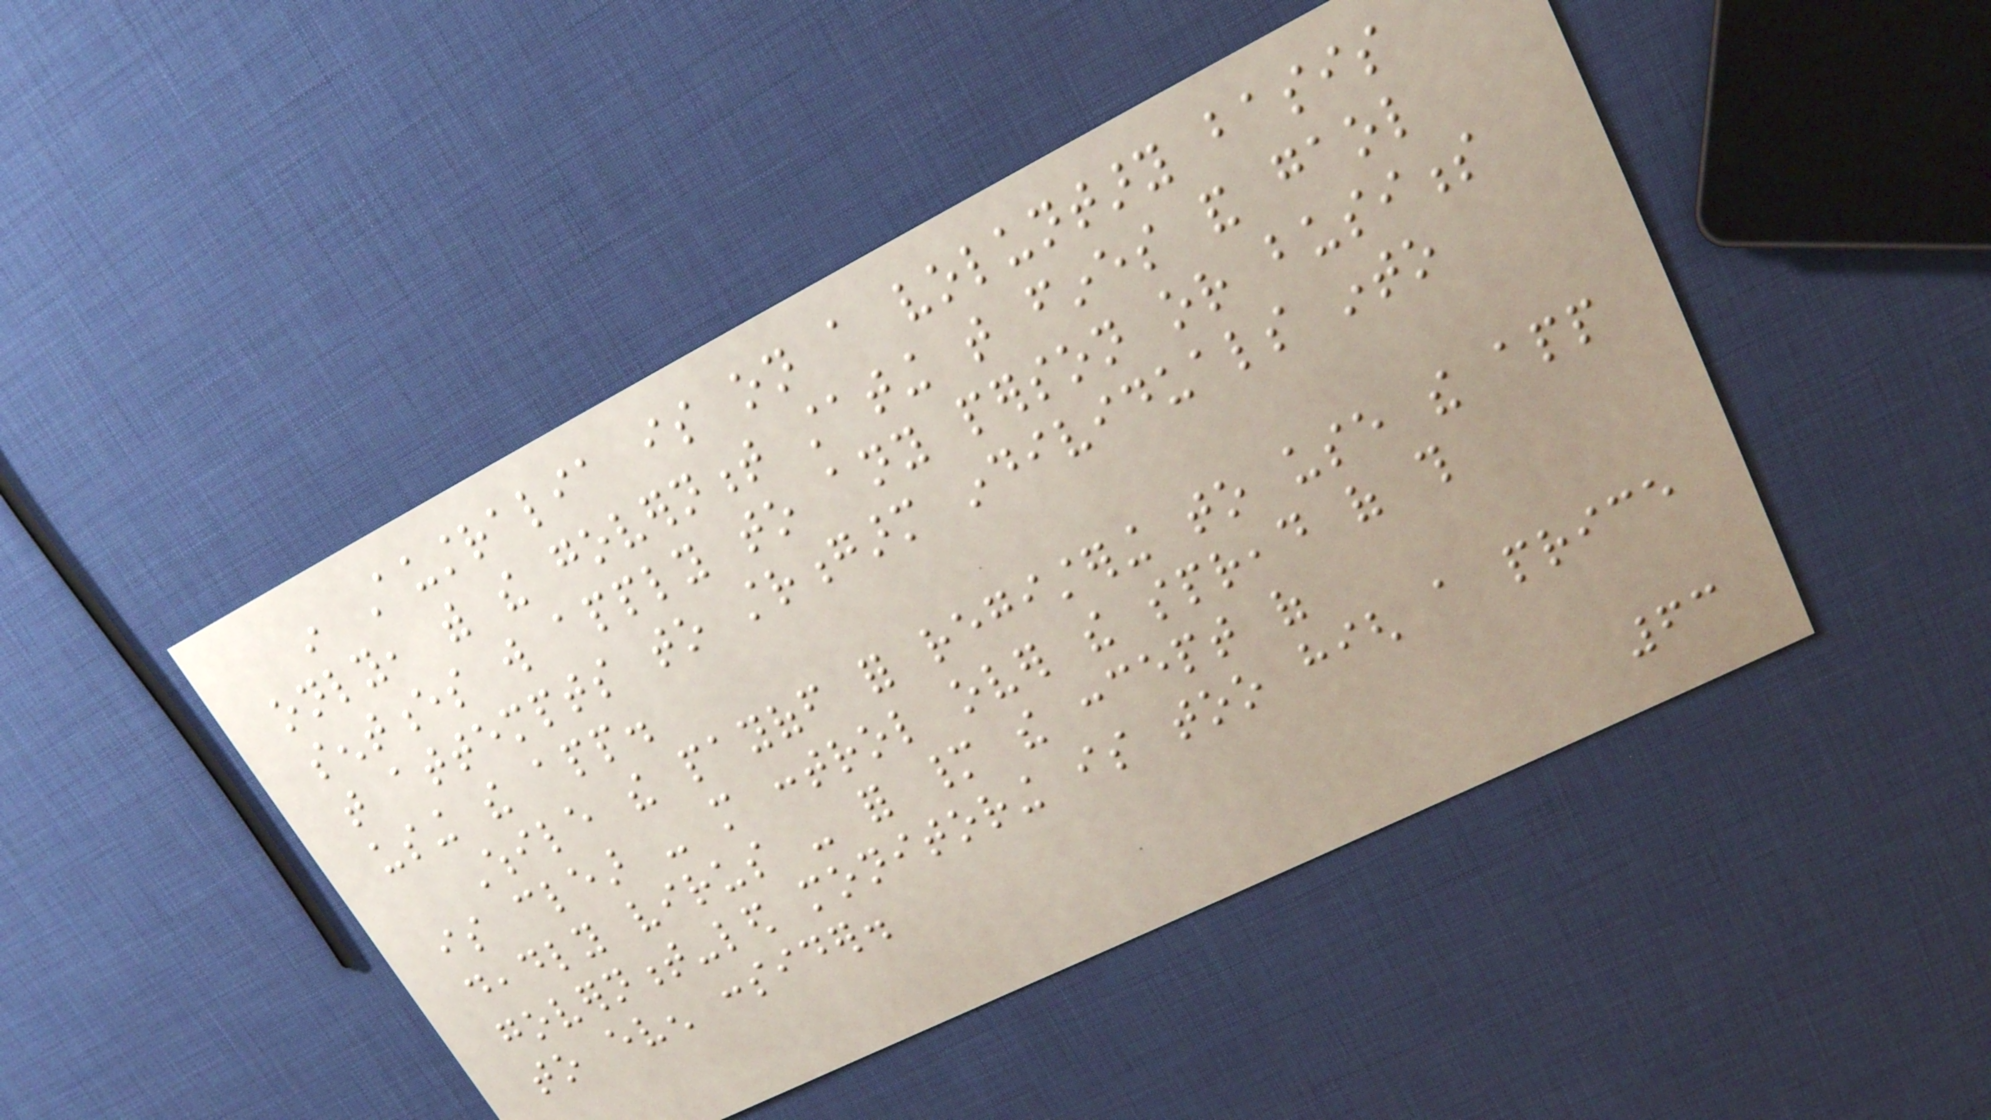in Australia is on a voluntary basis
only, with the government stating that fines and gaol
sentences will apply to any person or business
that attempts to strongarm individuals into
using the app.
While the payoff for registering to use the app
is clear - more control over the spread of this
deadly virus - for many the concept of
government-led monitoring is too high a price
to even consider.
63
